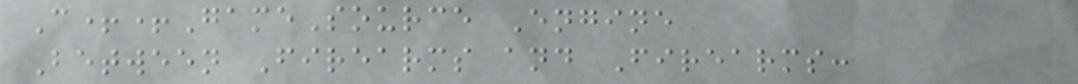C++GameSource Engine
Between Firearms and Firearms:
